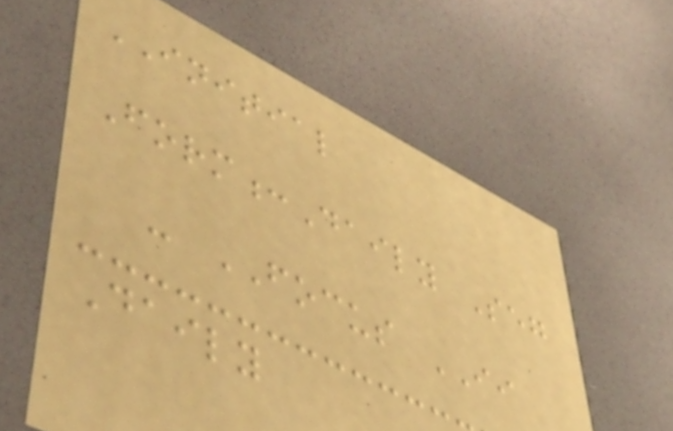INITIAL
Form:Daily Seg
- FOCUS II
Daily
